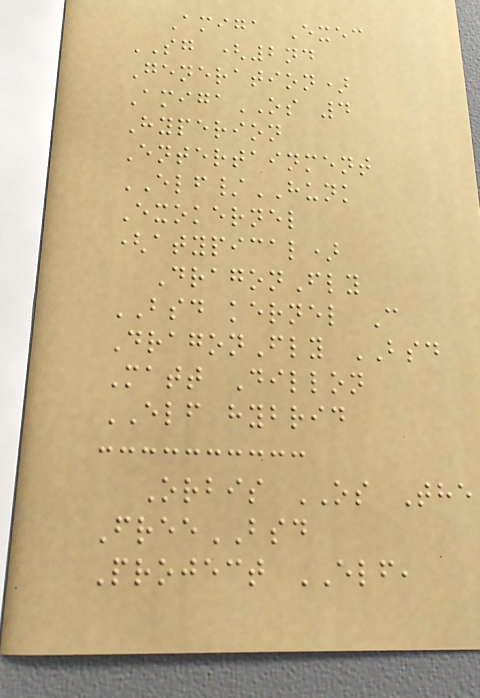Amiga Exec
SG (2nd
Generation)
AmigaOS 4
Hyperion
Entertainment
ELF/HUNK
Exokernel
(atypical)
DragonFly
BSD kernel C
DragonFly BSD
Matt Dillon
ELF hybrid
Orbis OS The
FreeBSD
Project ELF,
